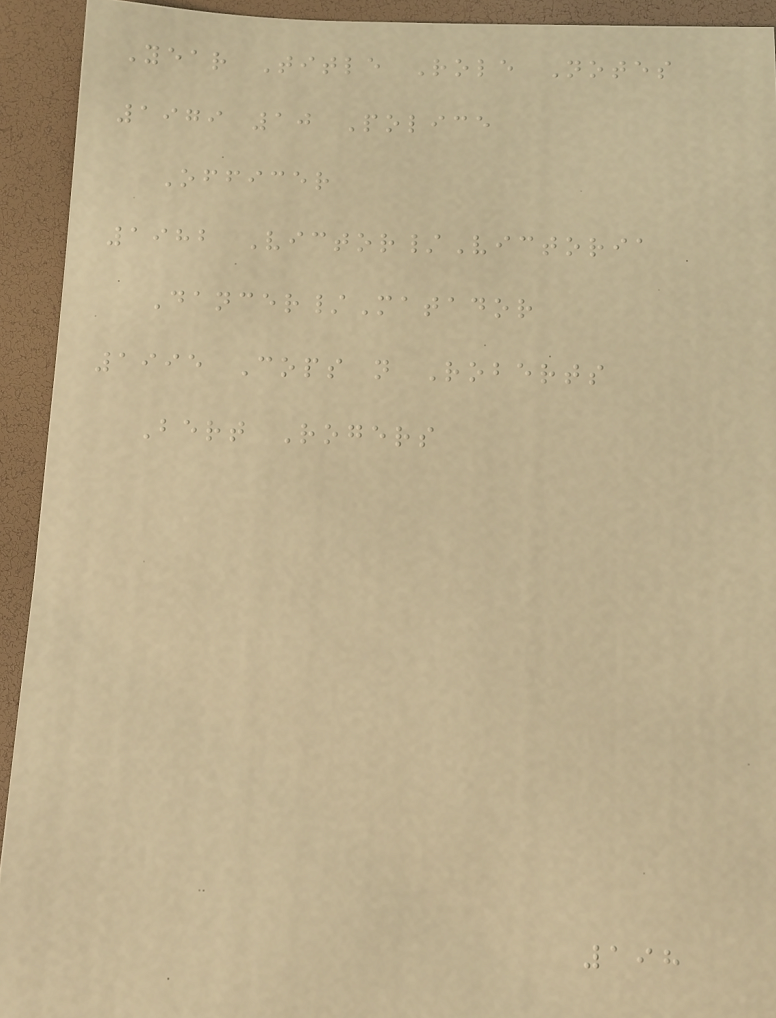Year Title Role Notes
1979 10 Police
Officer
1982 Victor/Victoria
Dancer/Matador
1995 Cops n Roberts
Bert Rogers
198
